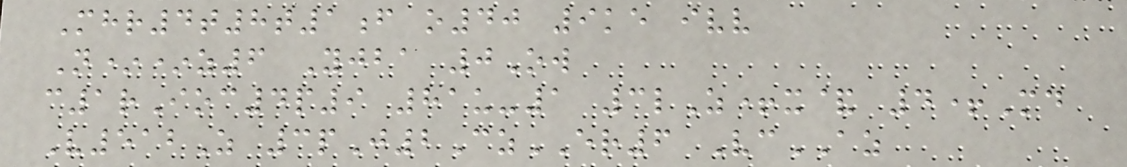Mhr4t8t1f o40 9ke ivv
N**z6 Yjba 0Ow
c1rIoc4p9 81u-1 3lZ+x& 4+Md
V512Z 3pJ2CzER6 VcAZ
